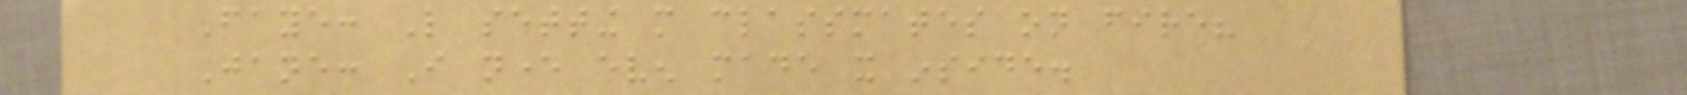Faye: Like setting more classmates on fire?
Jane: I never even made it inside.
